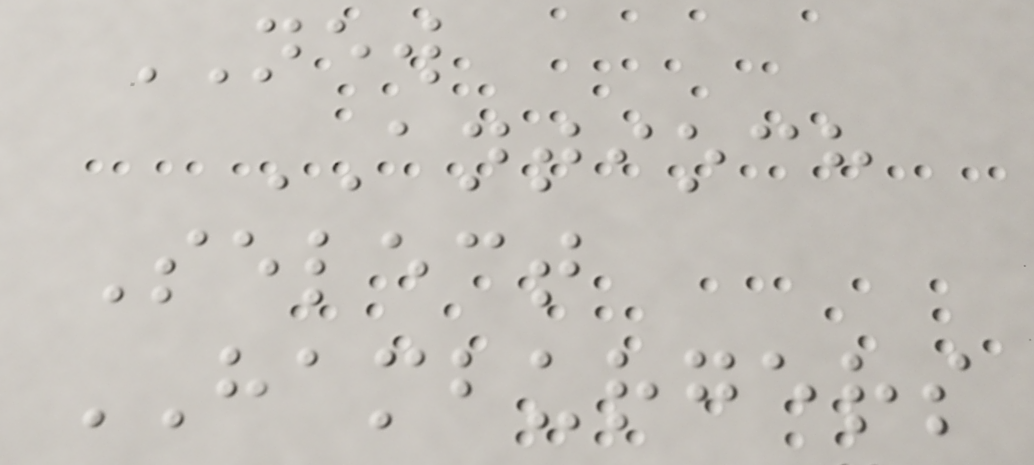NEW
ANTIOCH
Select
HAMBURGERS
